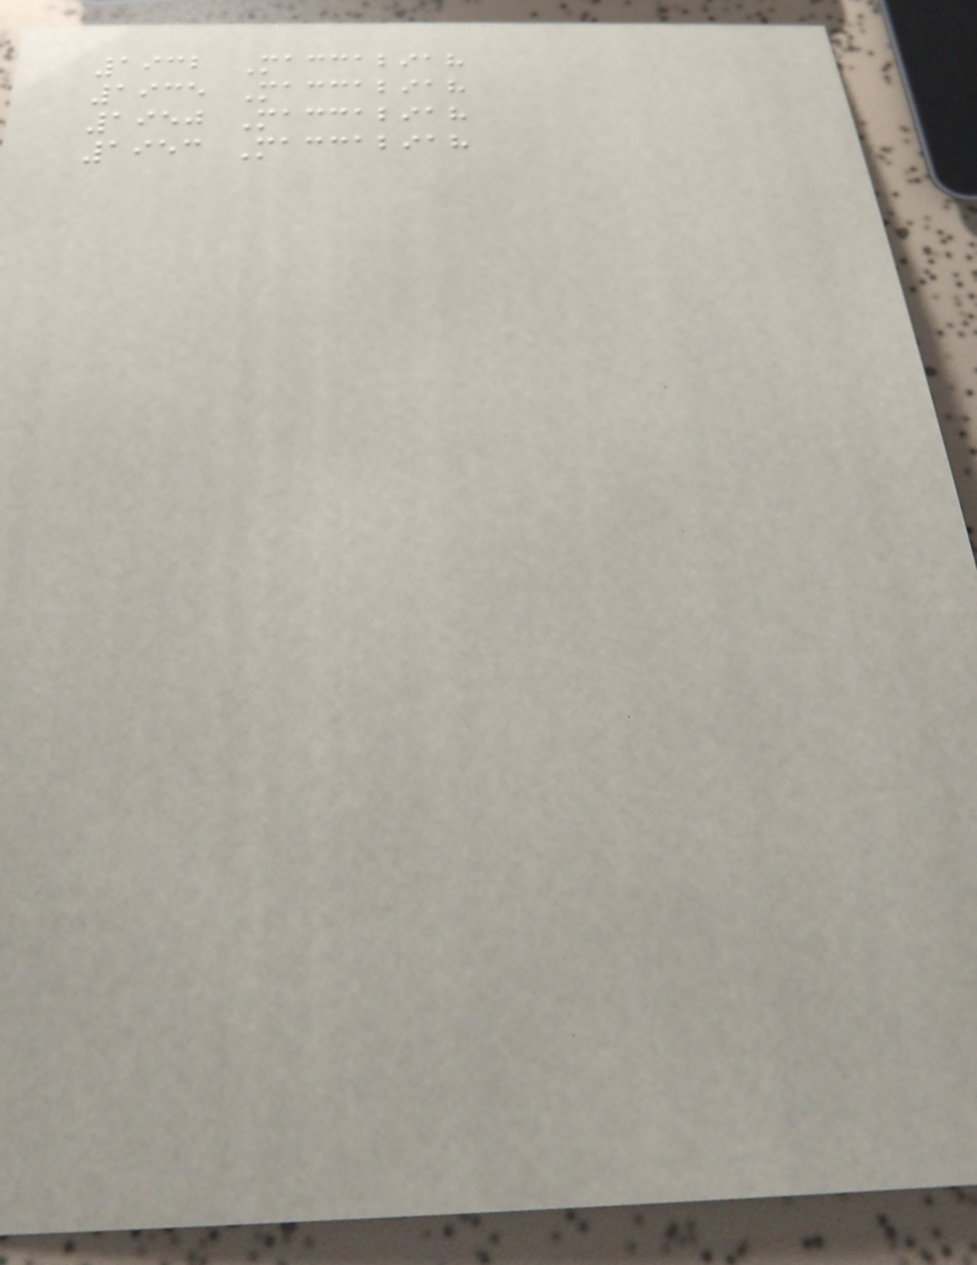1932 Maccabiah
1935 Maccabiah
1950 Maccabiah
1953 Maccabiah
